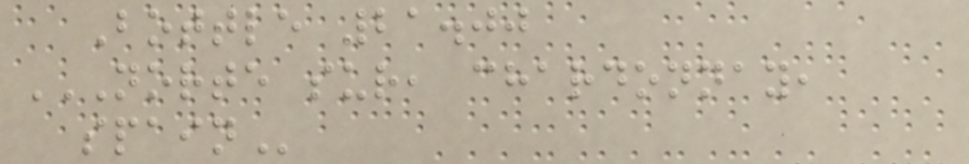Bottle 21.00
NORTE SUR, CHARDONNAY,
SPAIN
